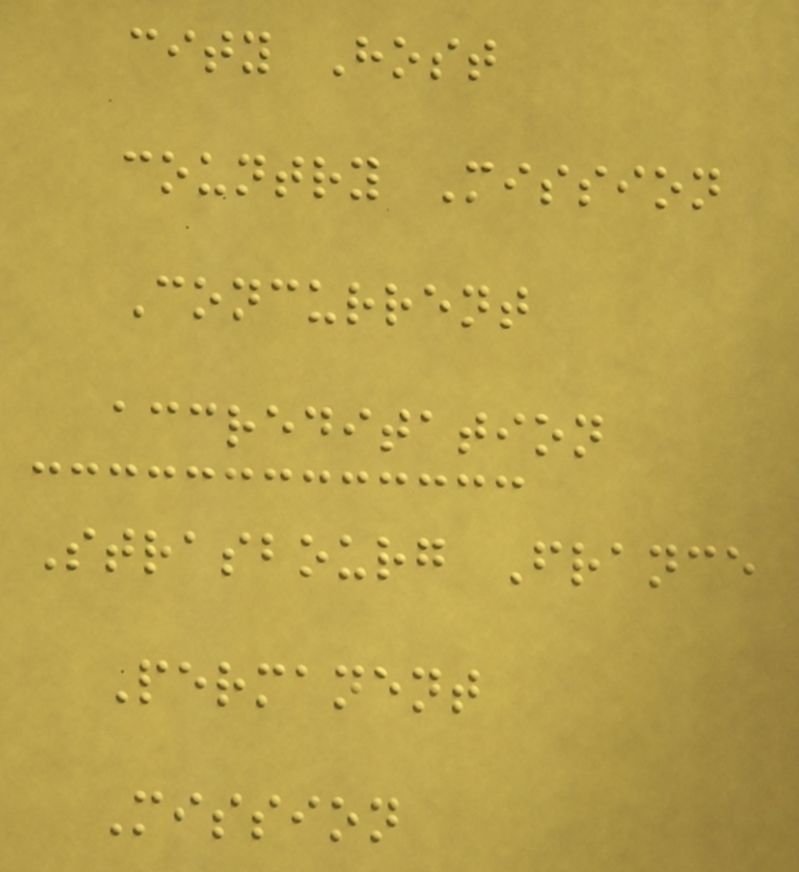city Host
country Mission
Concurrent
accreditation
Strasbourg France
Permanent
Mission
